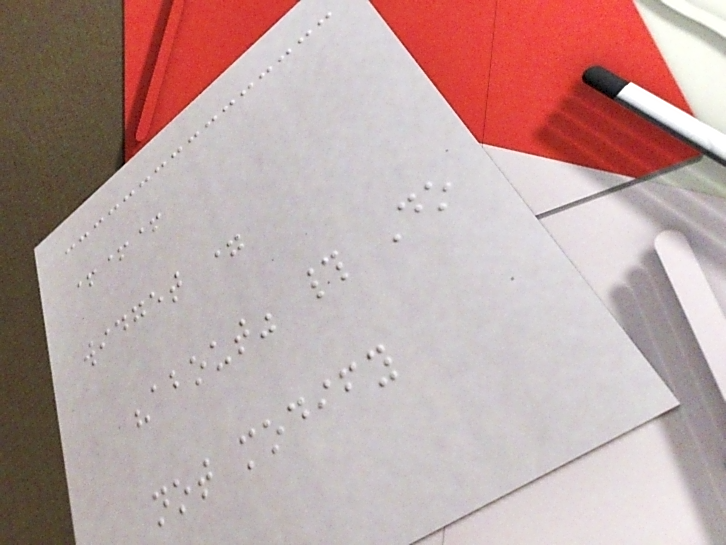+++
widget =
"about" # Do
not modify
